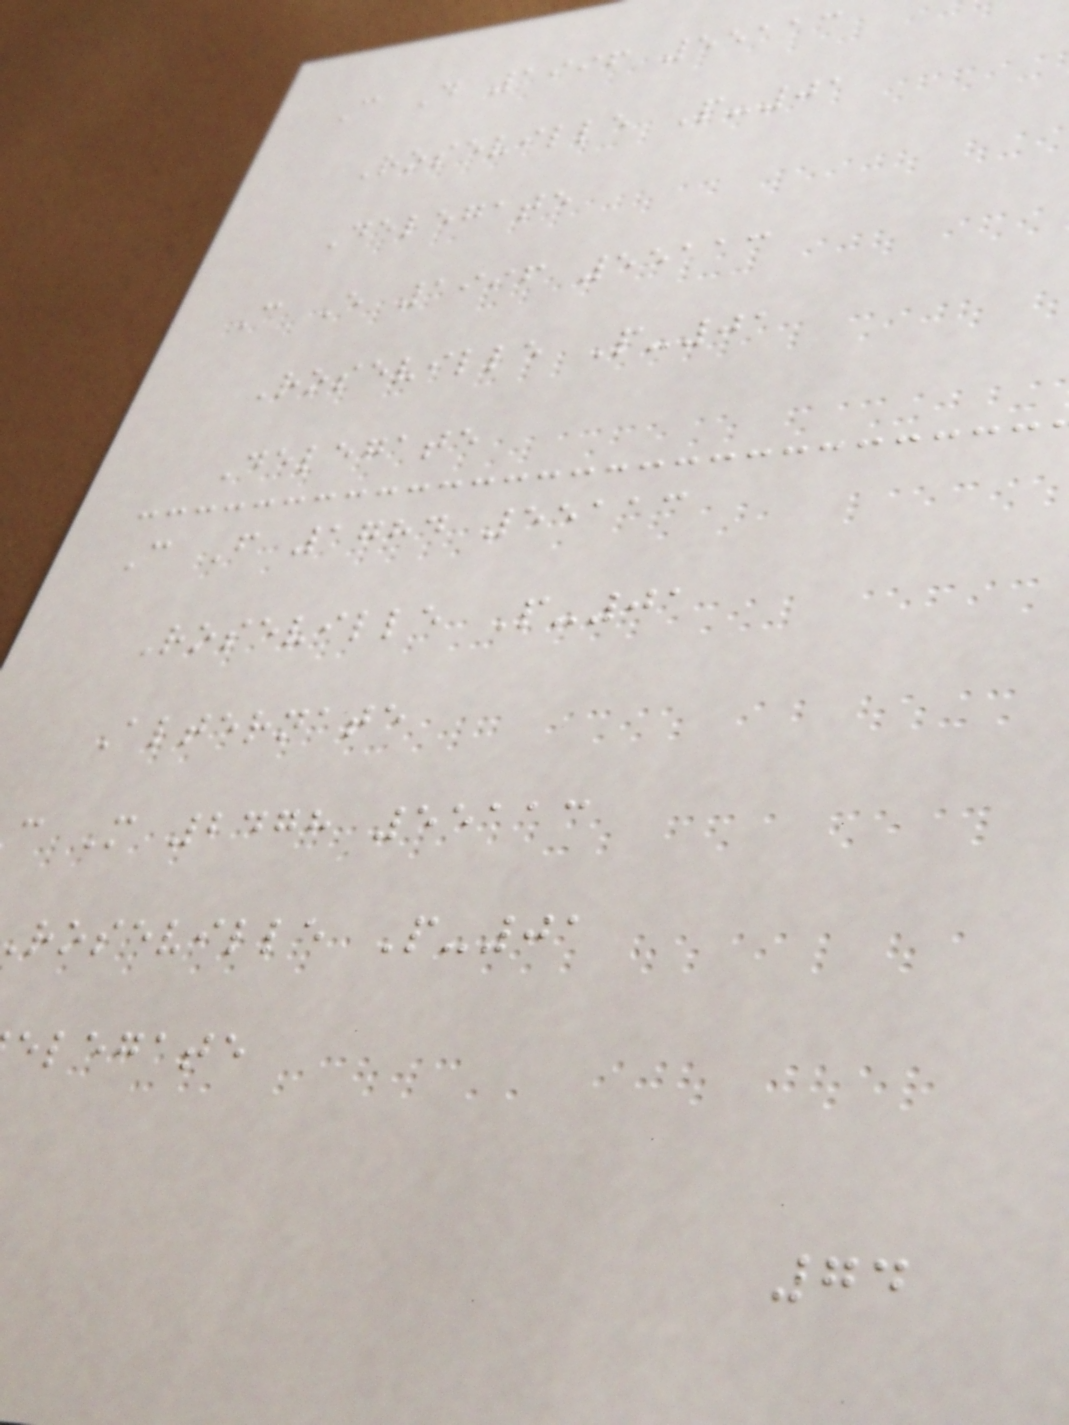C D 1996 55113
Roseville P-01
Delegate
C E 1996 55113
Roseville P-01
Delegate
C F 1784 55113
Roseville P-01
Alternate
c M 2478 55113
roseville P-01
elegate
74
